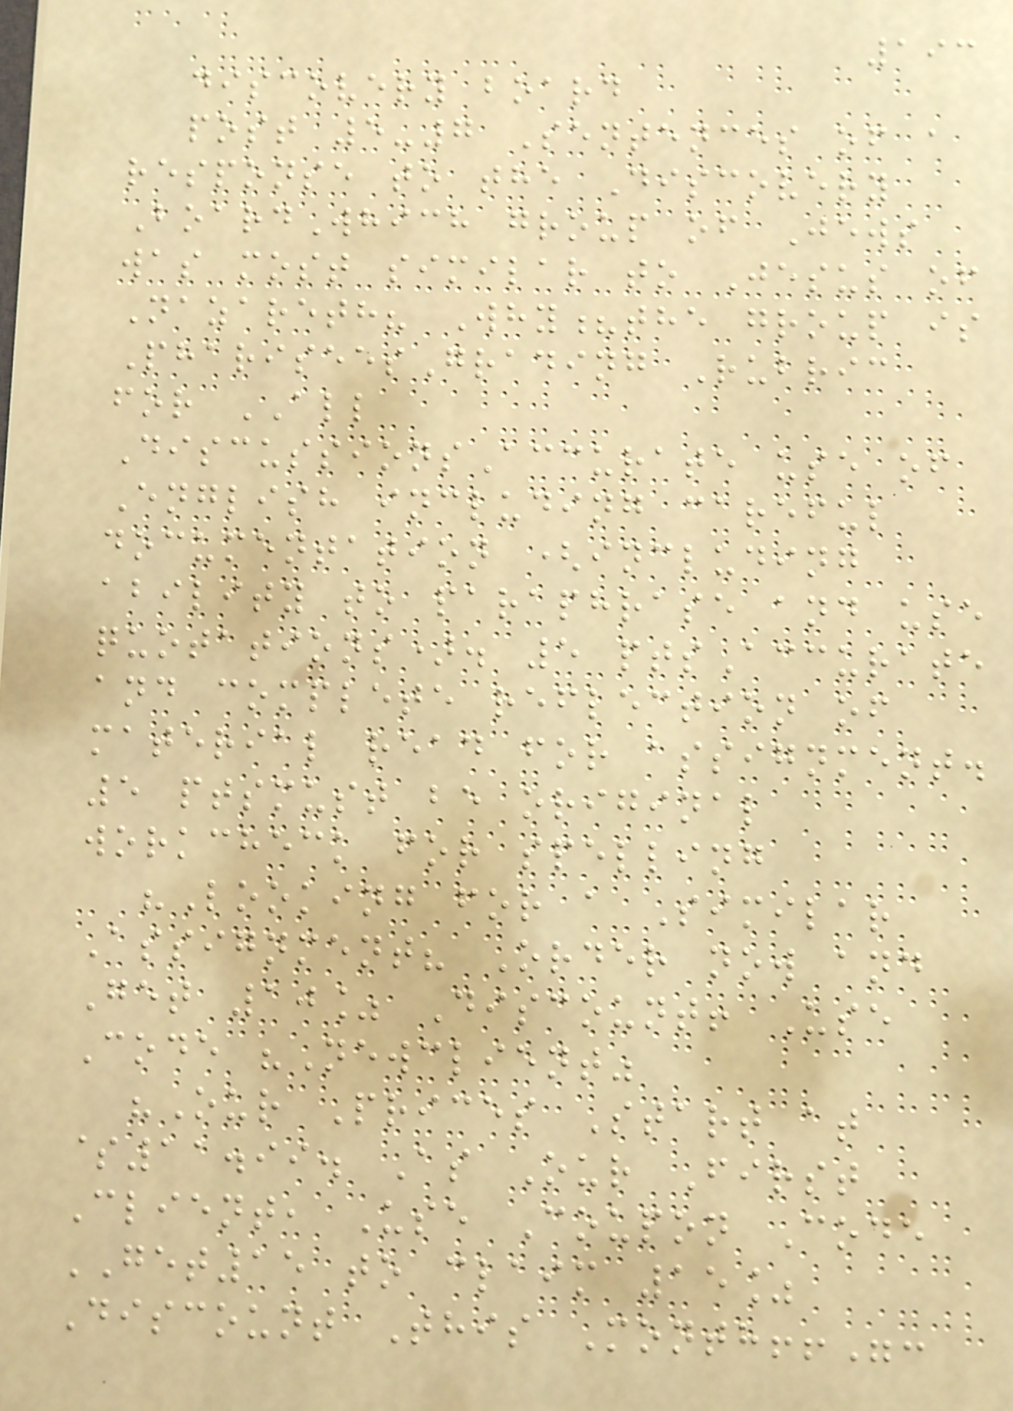193
discovery board
post 5-7 Sentences of a
response to the Discovery
BoardWhich group of Jews
was most similar to Jesus of
Nazareth? Why?the group is
PhariseesGrading Rubric
for ALL
DiscussionsAccurate use of
English including careful
documentation (including
ability to paraphrase and use
quotations). 5 ptsAccurate
and complete reflection of
material read for assignment.
5 ptsmust be original
workcheck for spelling
"Looking for a Similar
Assignment? Order now and
Get 10% Discount! Use
Code "Newclient"
"Our Prices Start at
$11.99. As Our First
Client, Use Coupon Code
GET15 to claim 15%
Discount This Month!!":
